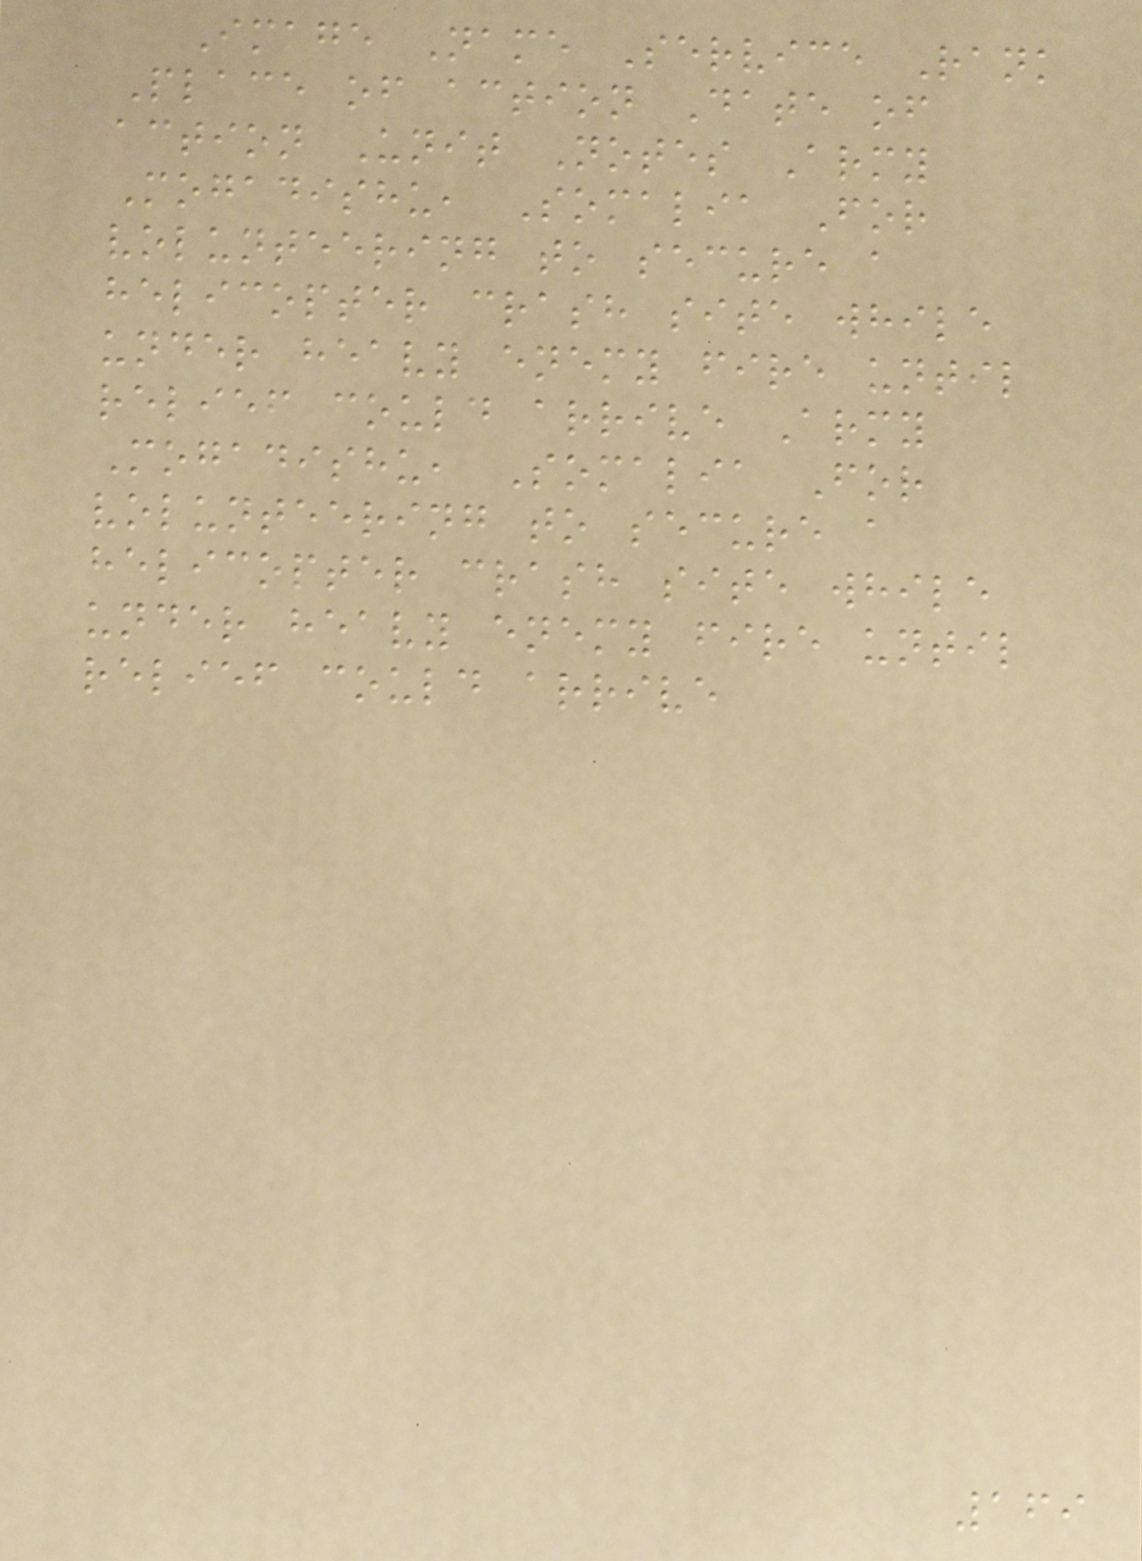Image Name Service Rank
Place of action Date of
action Unit Notes Army
Mogadishu, Somalia For
volunteering to secure a
helicopter crash site while
under heavy enemy fire until
relief could arrive Army
Mogadishu, Somalia For
volunteering to secure a
helicopter crash site while
under heavy enemy fire until
relief could arrive
169
